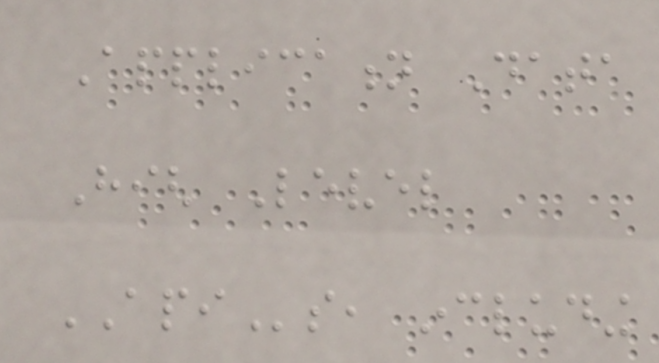Application Data
High Level
APIs, including
